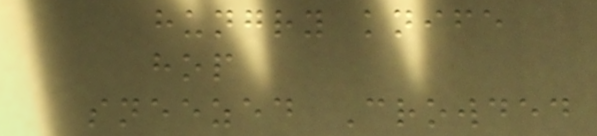hungry knife
hop
sneezed Crowded
